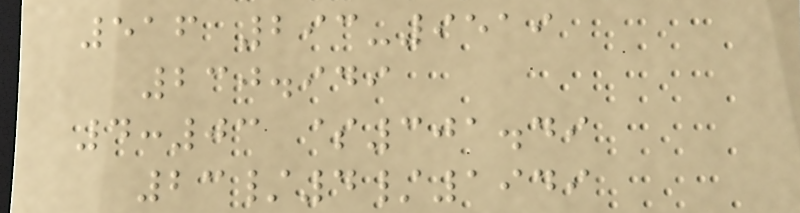516 293-9519
230.949
4:03 $301.49
23/4/1949
